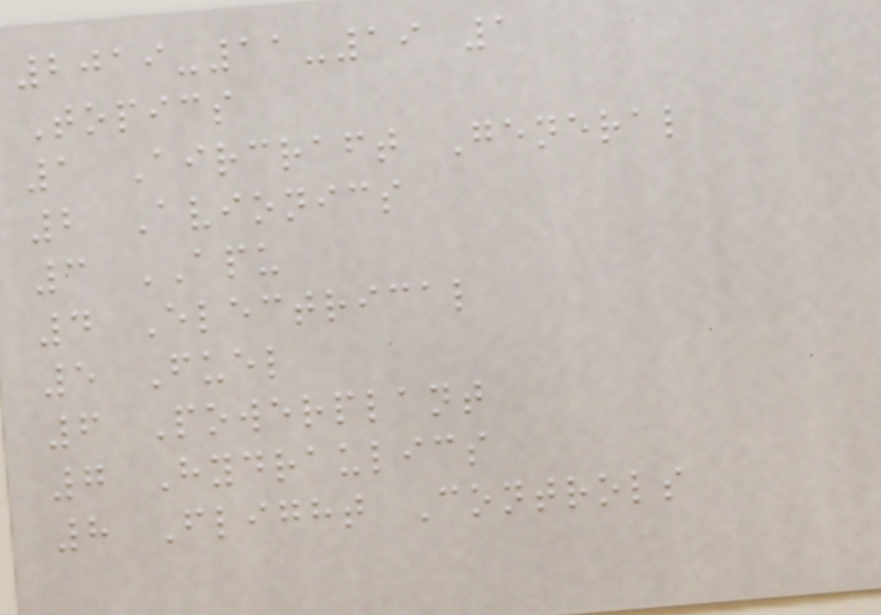2019-11-19 1
Topics
1 Aircraft General
2 Avionics
3 APU
4 Electrical
5 Fuel
6 Powerplant
7 Hydraulics
8 Flight Controls
